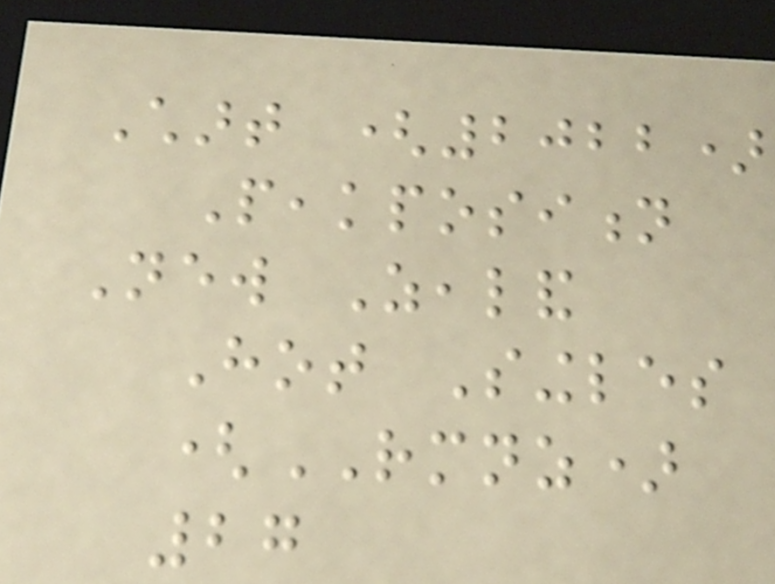Chart (2022)
Peakposition
New Zealand
Hot Singles
(RMNZ)
27
